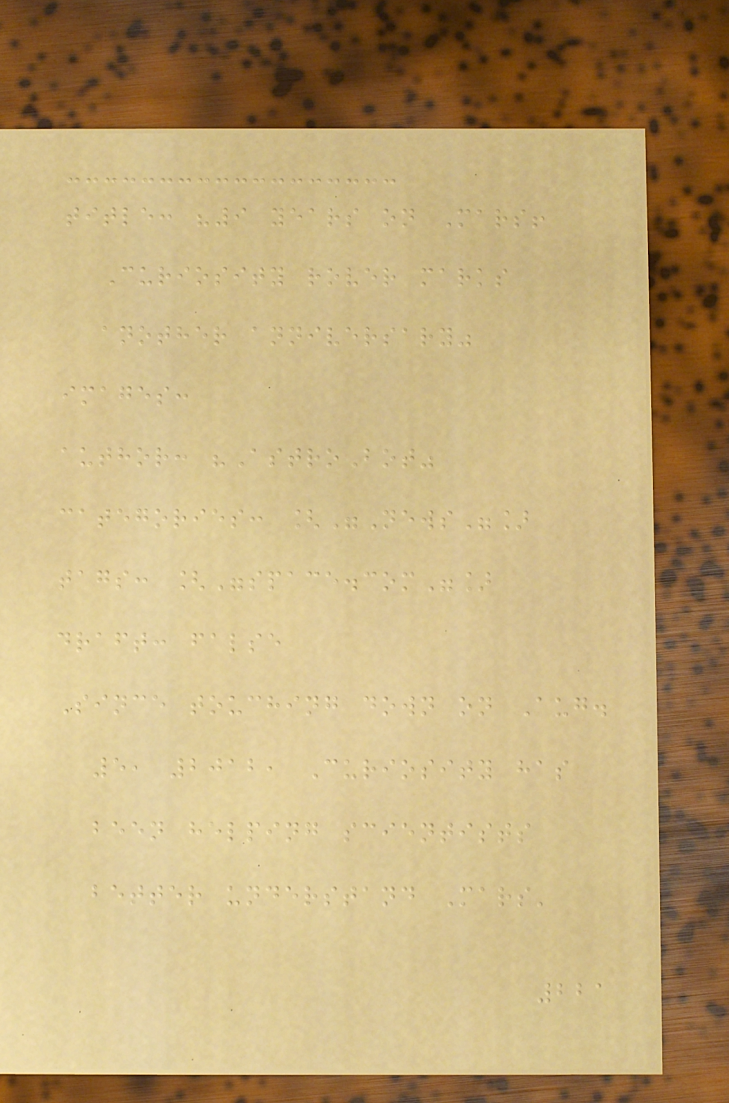title: "9 years on Mars!
Curiosity rover marks
another anniversary"
images:
author: "AstroBot"
categories: ["News"]
tags: ["space.com"]
draft: false
Since touching down on Aug.
5, 2012, Curiosity has
been helping scientists
better understand Mars'
221
